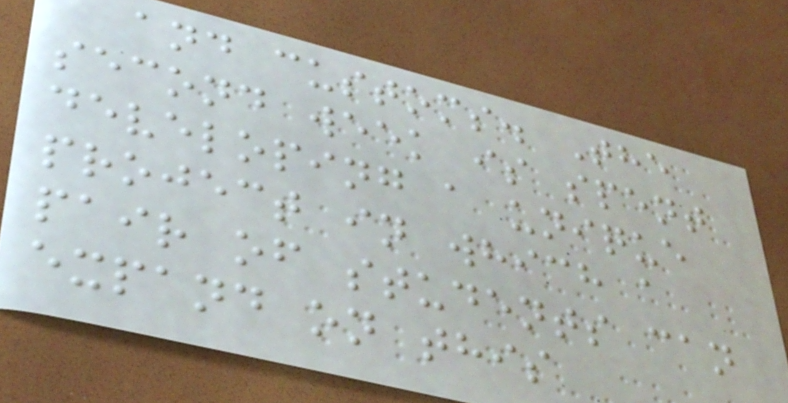and customs. The
second week is spent
developing a unique
project in which a
pair of students can
expand on this
